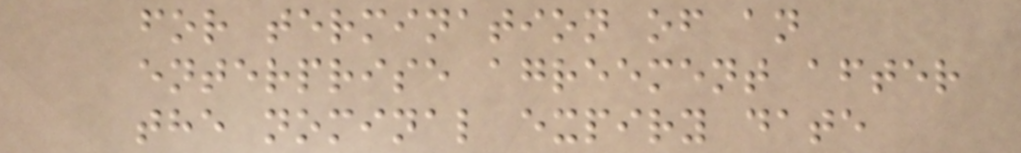for termination of an
enterprise agreement after
the nominal expiry date
